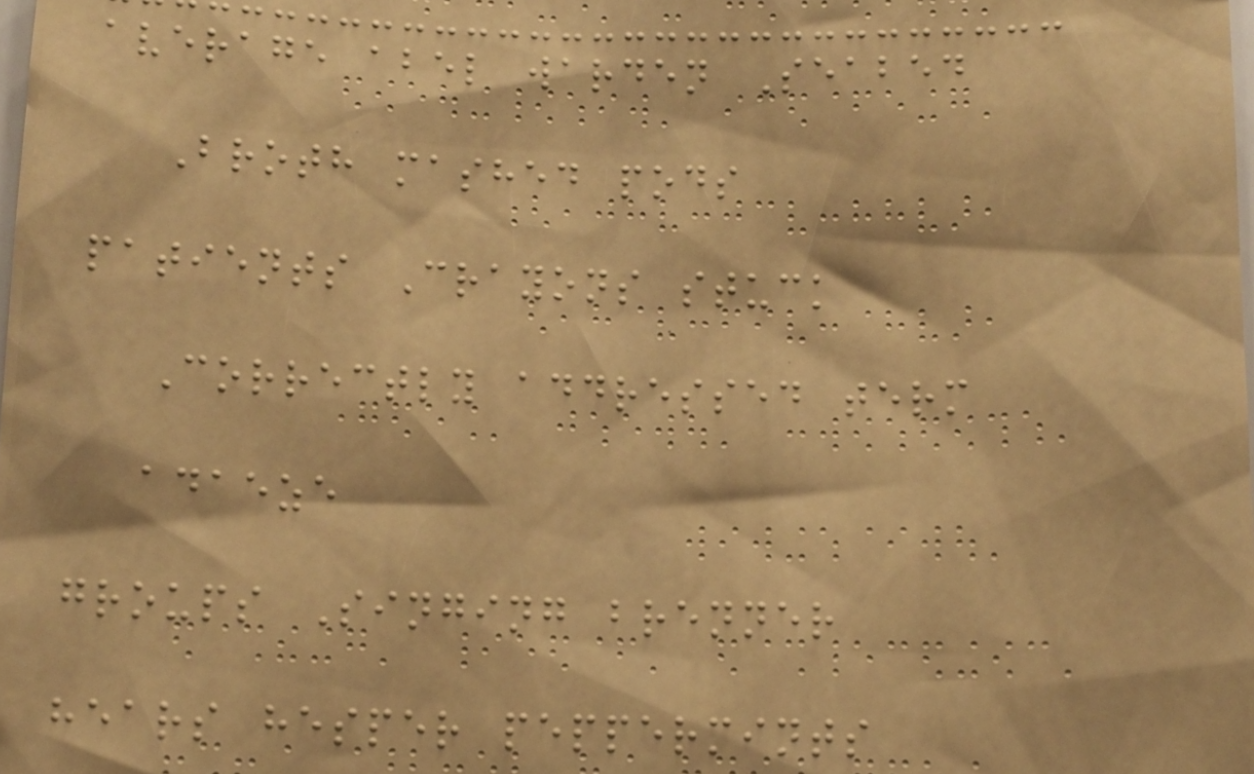average abel warden Seabed
Broth mashed pods
patients Crayons stuck
Correctly addressed term
adaeze
groups Singing brenner
hears hesper peppermints
